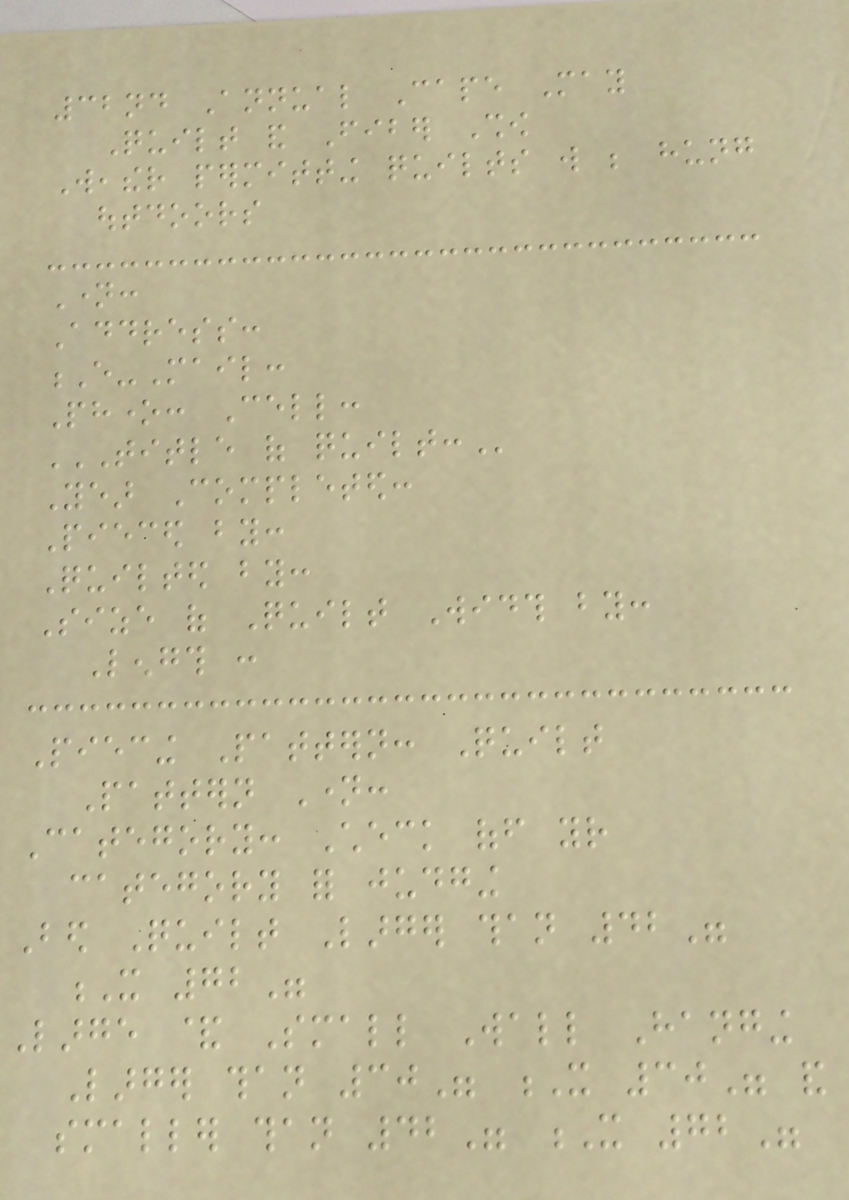32nd Annual Cape May
Quilt and Fiber Show
Weather permitting quilts will be hung
outdoors
Name:
Address:
E-Mail:
Phone: Cell:
TITLE OF QUILT:
Year Completed:
Pieced by:
Quilted by:
Size of Quilt Width by:
Length :
Piecing Pattern: Quilt
Pattern Name:
Category: Check off your
category for judging
Bed Quilt Larger than 42"
X 72"
Large & Small Wall Hanging
Larger than 30" X 30" and
smaller than 42" X 72"
